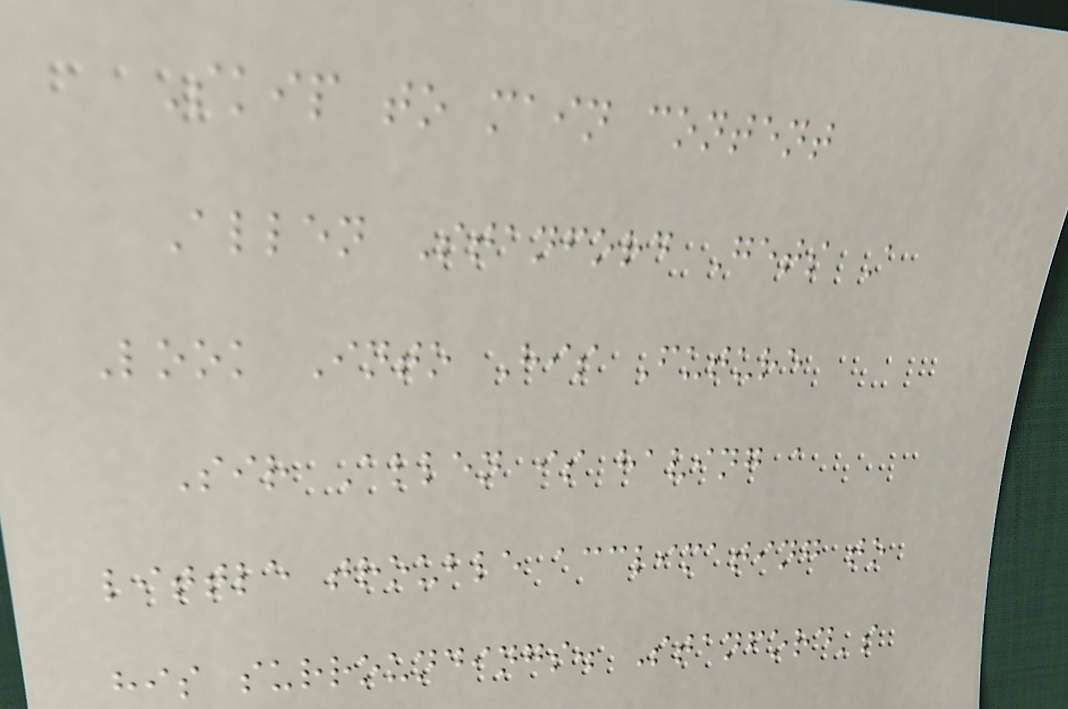Skip to main content
Allen Stanford Gets A
Look Into His Future
Sir Allen is having a
little trouble acclimating to
his surroundings. Stanford's
